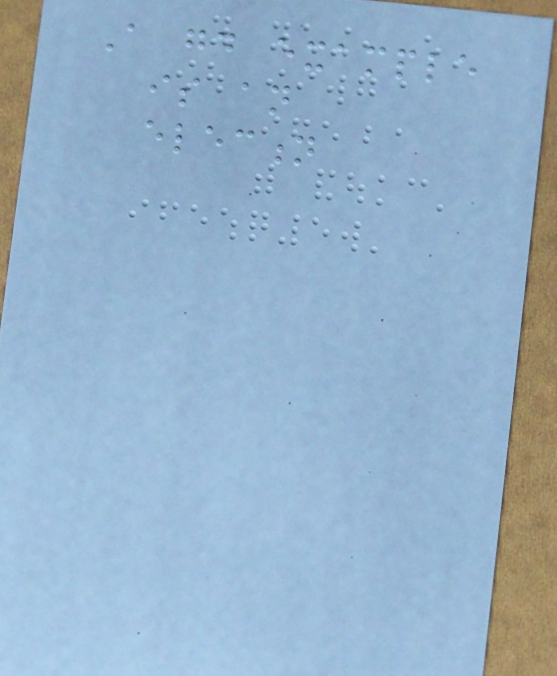A good example
is an
election
